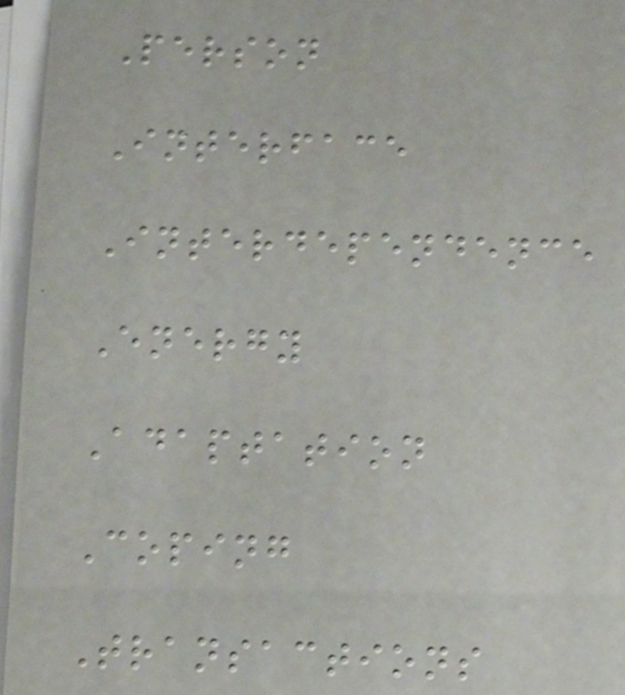Person
Interface
Interdependence
Energy
Adaptation
Coping
Transactions
